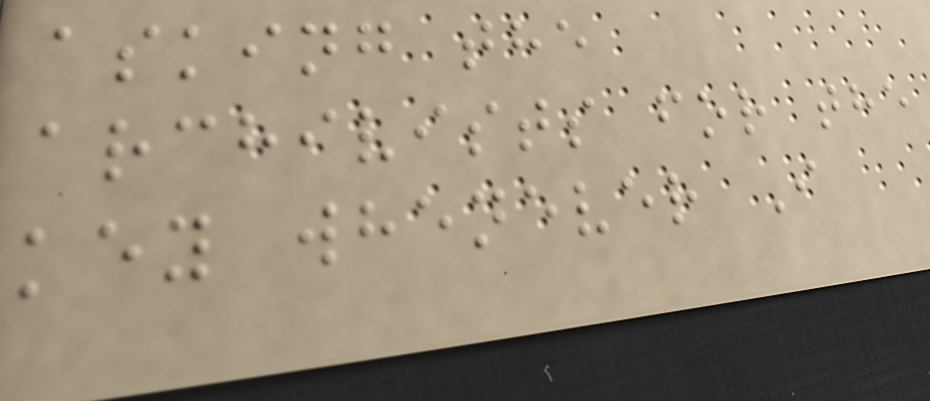asking the
archivists for the
key whenever I
